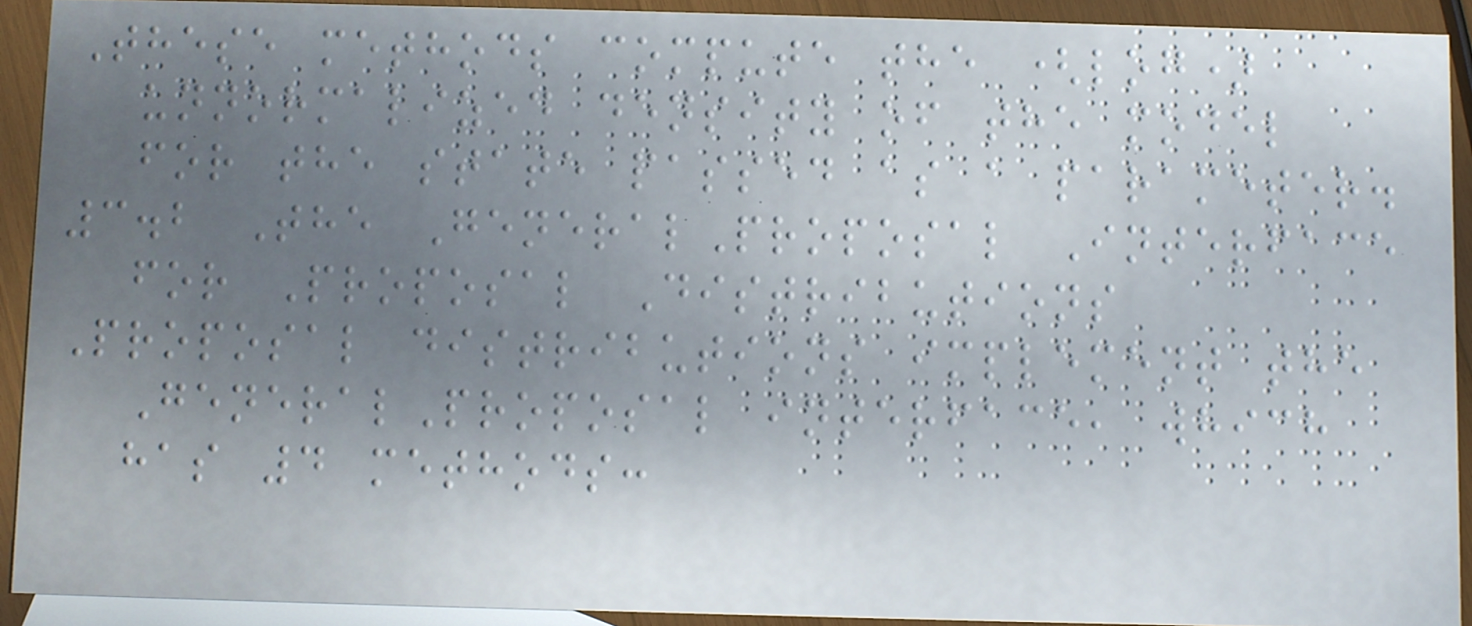These methods compute the (log)
unnormalized density of the model
for the state passed as a parameter.
3.2 The GeneralProposal Interface
for Proposal Distributions
Proposal distributions implement the
GeneralProposal interface, which
has 4 methods:
